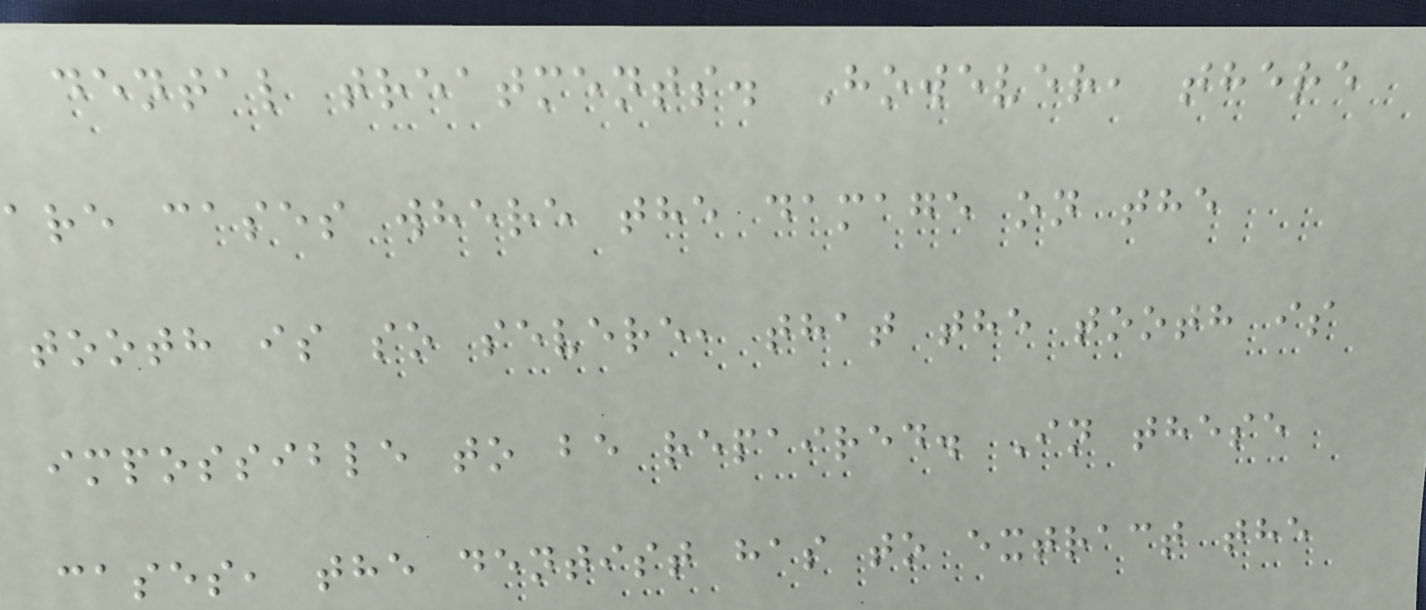dental treatments. However, there
are cases where the damage on the
tooth is so severe, that the tooth is
impossible to be repaired. In these
cases, the dentist has to extract the
